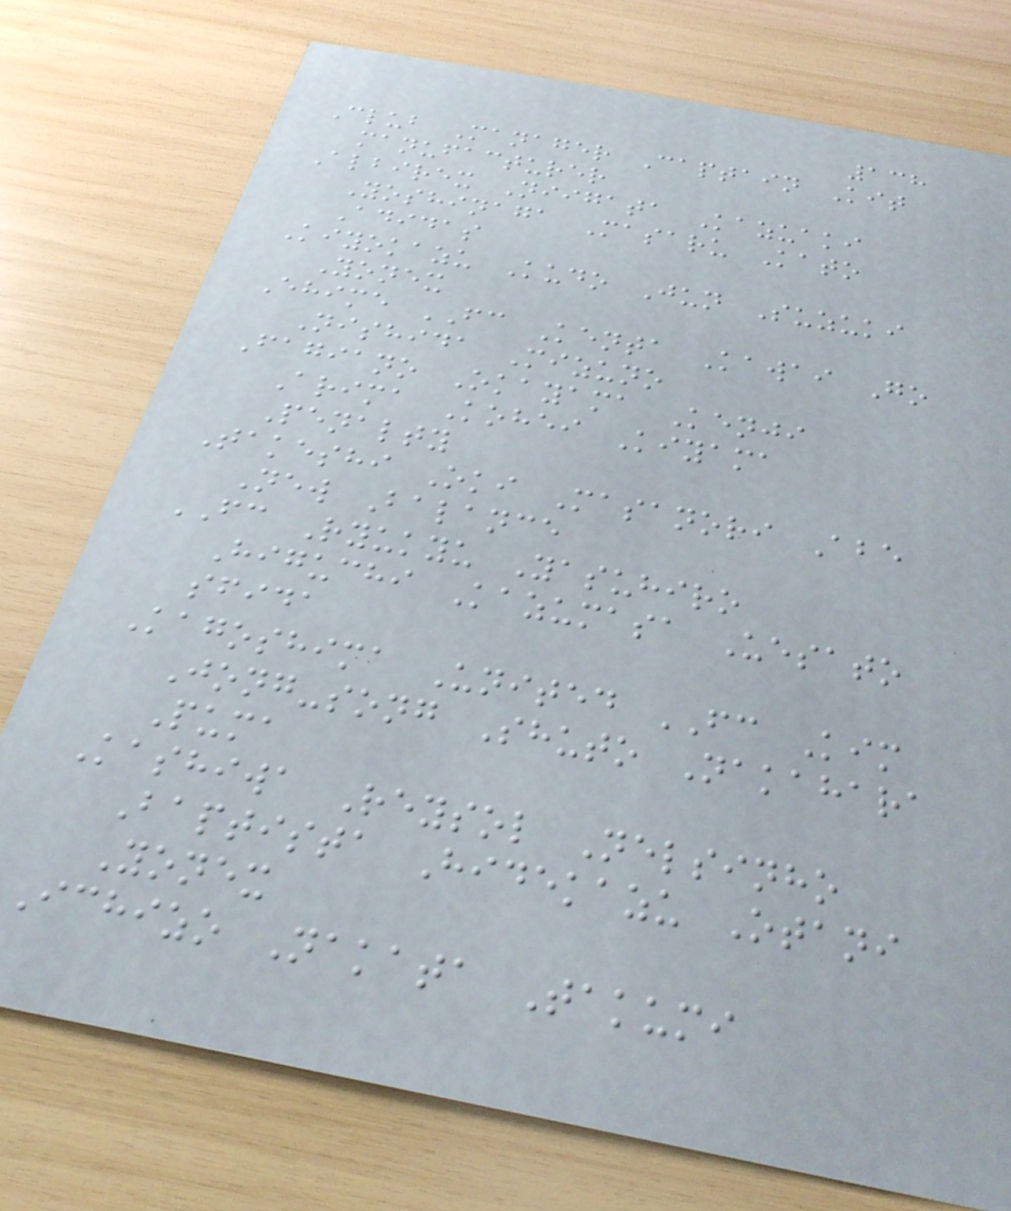138
Club Manager Captain Kit
manufacturer
Albirex Niigata Kazuaki
Yoshinaga Masaru Kato
Adidas
Kiyokazu Kudo Jun Suzuki
Yonex
Ehime FC Kenta Kawai Go
Nishida Mizuno
Fagiano Okayama Kenji
Arima Kohei Kiyama
Penalty
Takeshi Oki Masanori Abe
New Balance
FC Ryukyu Yasuhiro
Higuchi Kazumasa Uesato
sfida
Kagoshima United FC Kim
Jong-song Shuto Nakahara
Puma
Kashiwa Reysol Nelsinho
Baptista Hidekazu Otani
Yonex
Ichizo Nakata Takumi
